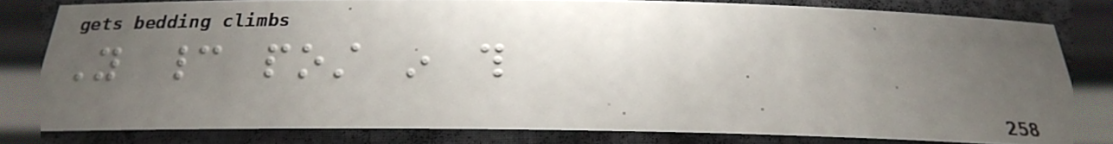You cannot post in this
